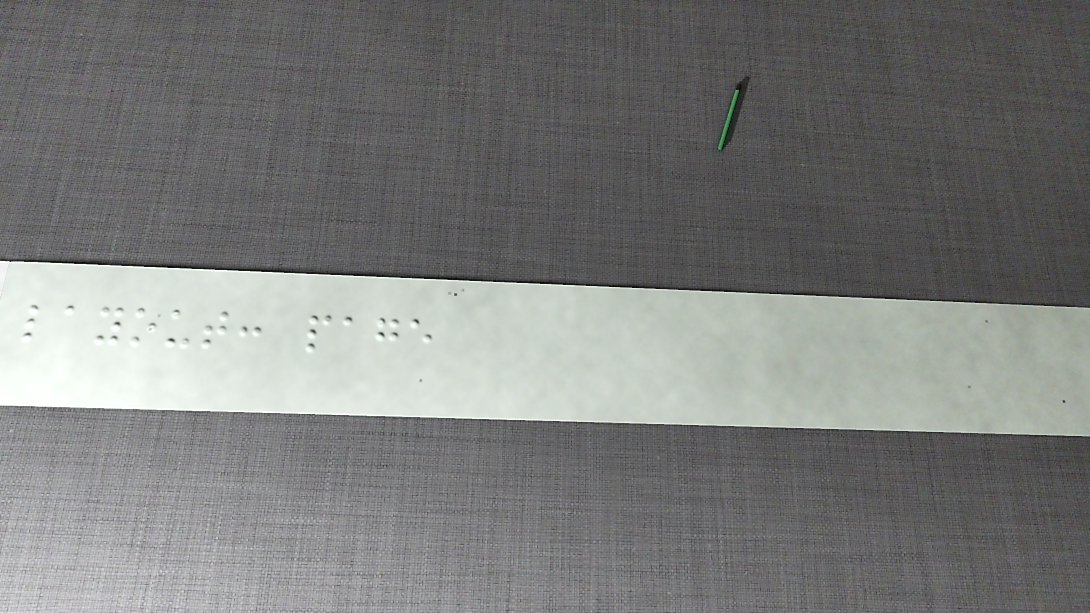layout: page
